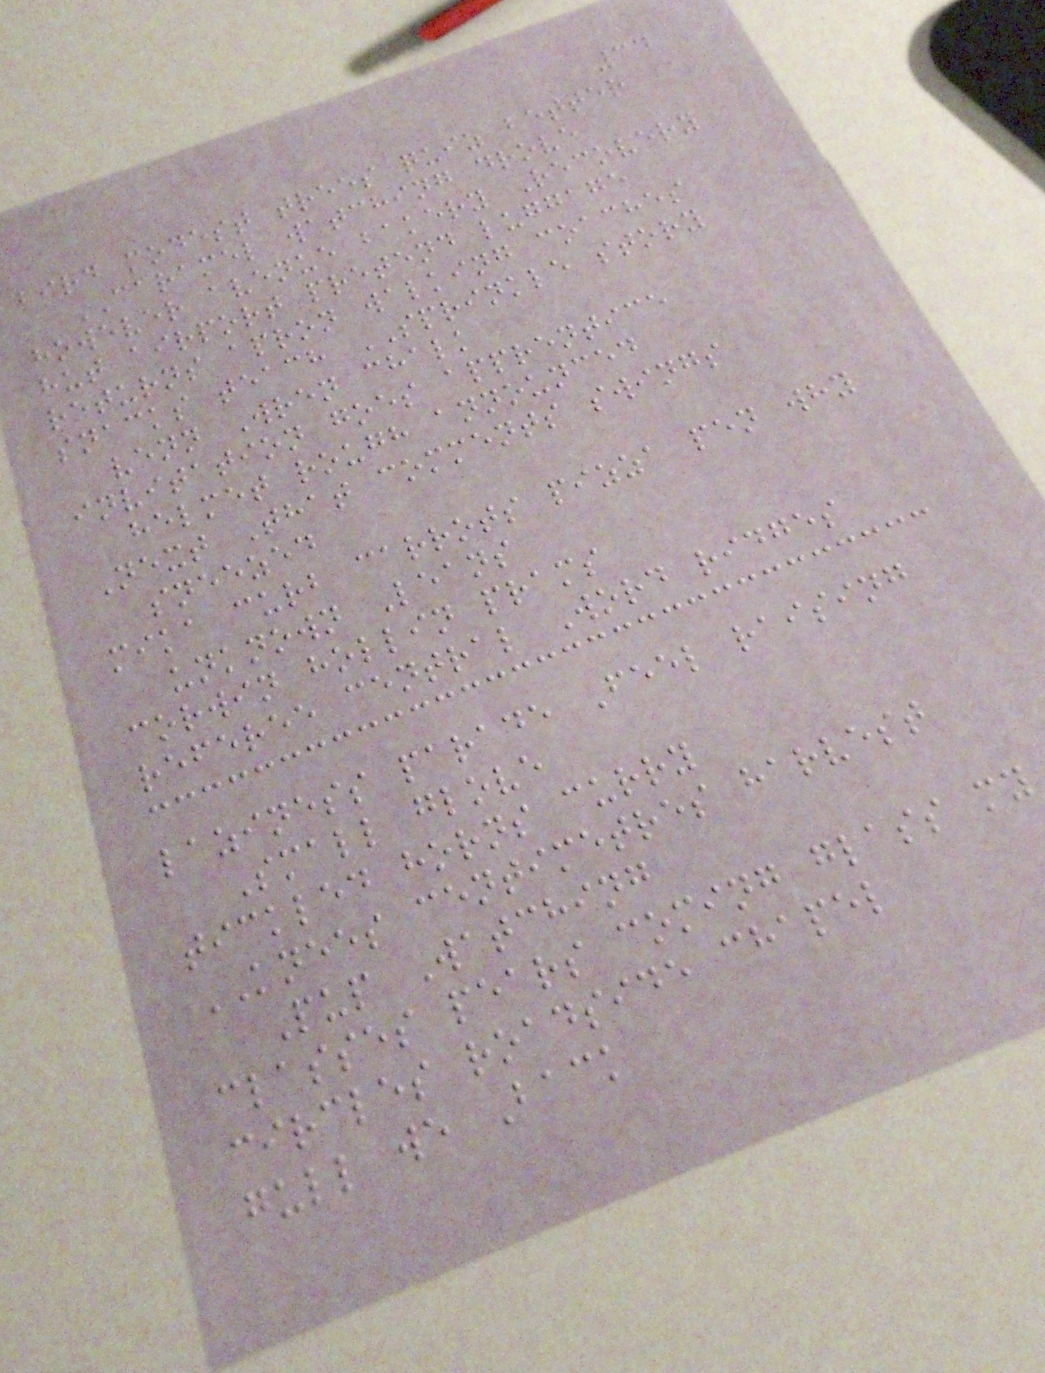34
bird modest trees quiz better
CARAMEL watching drove
however avenue bakery Recovery
hut airport pretend luggage
returns apron walking coaches
snacks teach SPRINKLE story
venn Wren chalk
invitation goes apprentice
helmet rough announced
Next That comments swings
sneezed
mika curb carrots pizza pen why
unknown Leans
corwin hollin prams
referee central Word ridges
laziness parade Feel raising
Small glove
tickled horns curry
KNEES centimetres harvest
Pup Watching
classes pears coming glass my
circles roadside chapel
gull we Back
